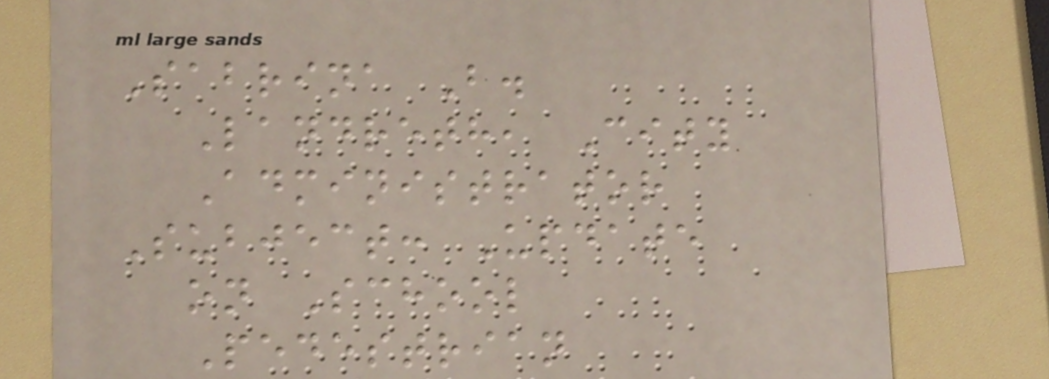Sabrina B.
Landreth, City
Administrator
Subject: Update
on School
Pedestrian
